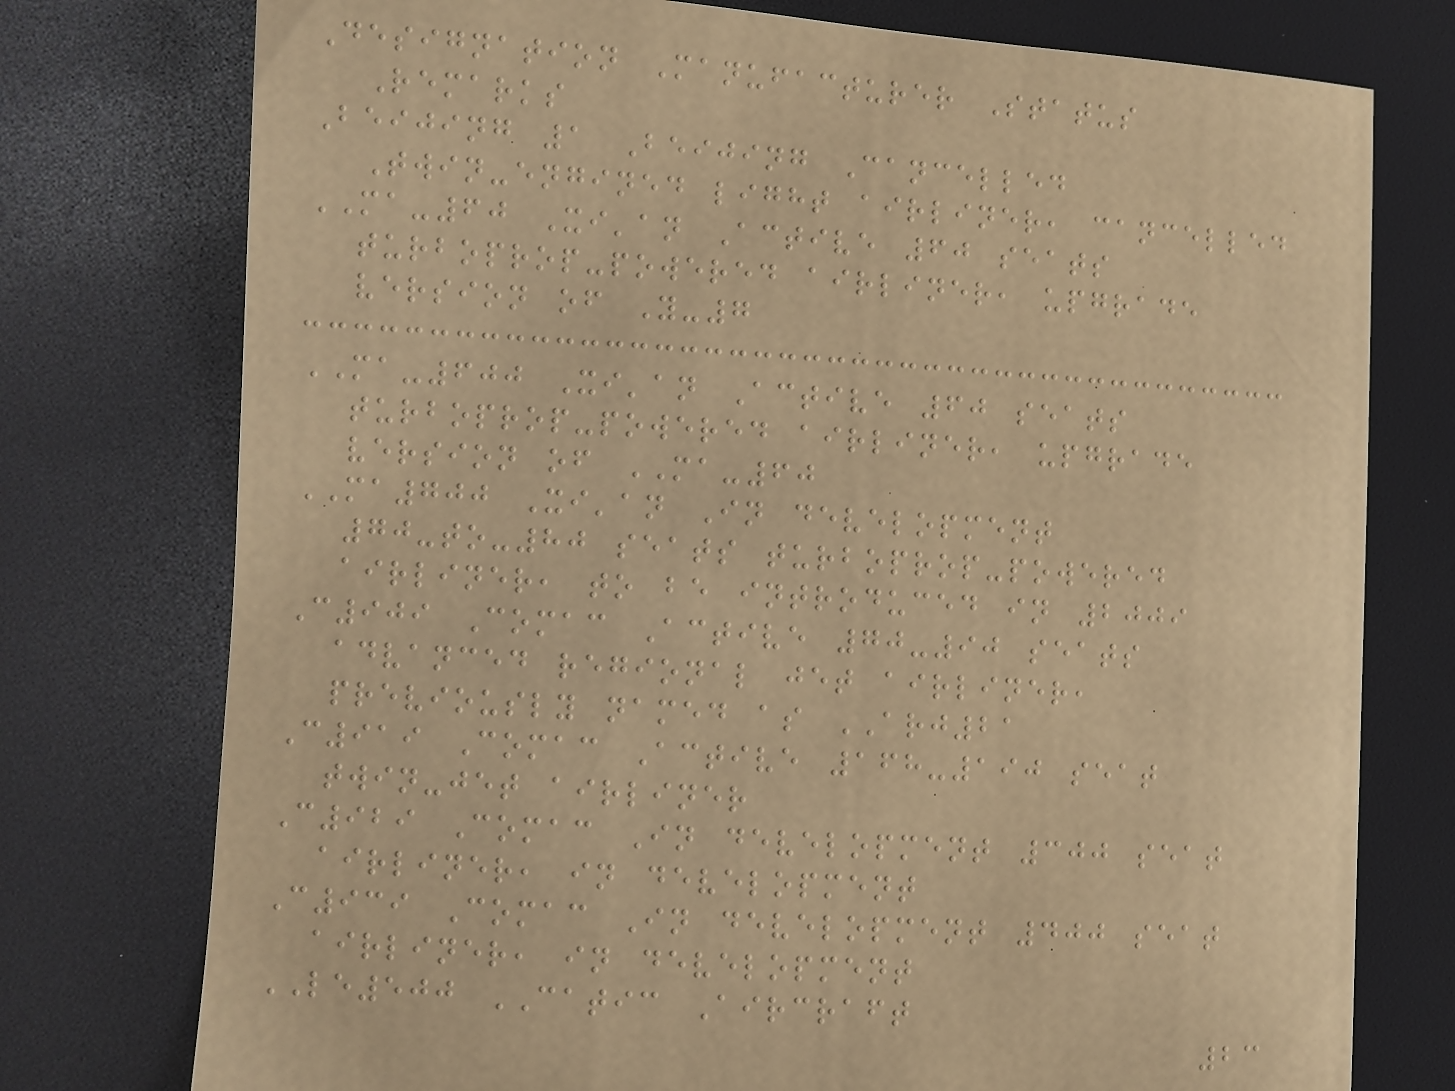Designation Manufacturer Status
Remarks
Beijing 1 Beijing Cancelled
Twin-engined light airliner, cancelled
MA-60 Xi'an Active 60 seats
turboprop-powered airliner, upgrade
version of Y-7
MA-600 Xi'an Active 60 seats
turboprop-powered airliner, upgrade
version of MA-60
MA700 Xi'an In development
70-to-80 seats turboprop-powered
airliner, to be introduced in 2009
C909 Comac Active 70-90 seats
advanced regional jet airliner,
previously named as ARJ21
C919 Comac Active 168-190 seat
twin-jet airliner
C929 Comac In development 300 seat
airliner, in development
C939 Comac In development 400 seat
airliner, in development
LE500 CATIC Aircraft
23
